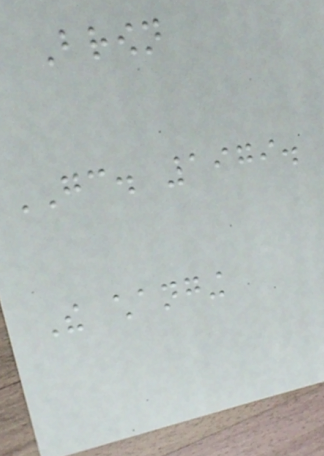Brown
GC. 1979.
The changing
